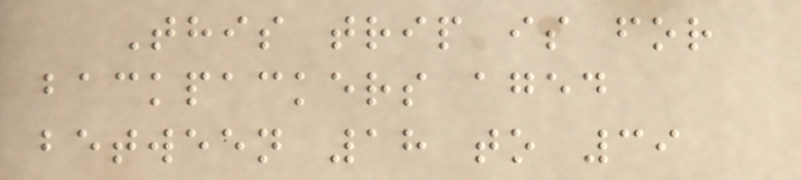This trip is for
backpackers aged
between 18 to 39
